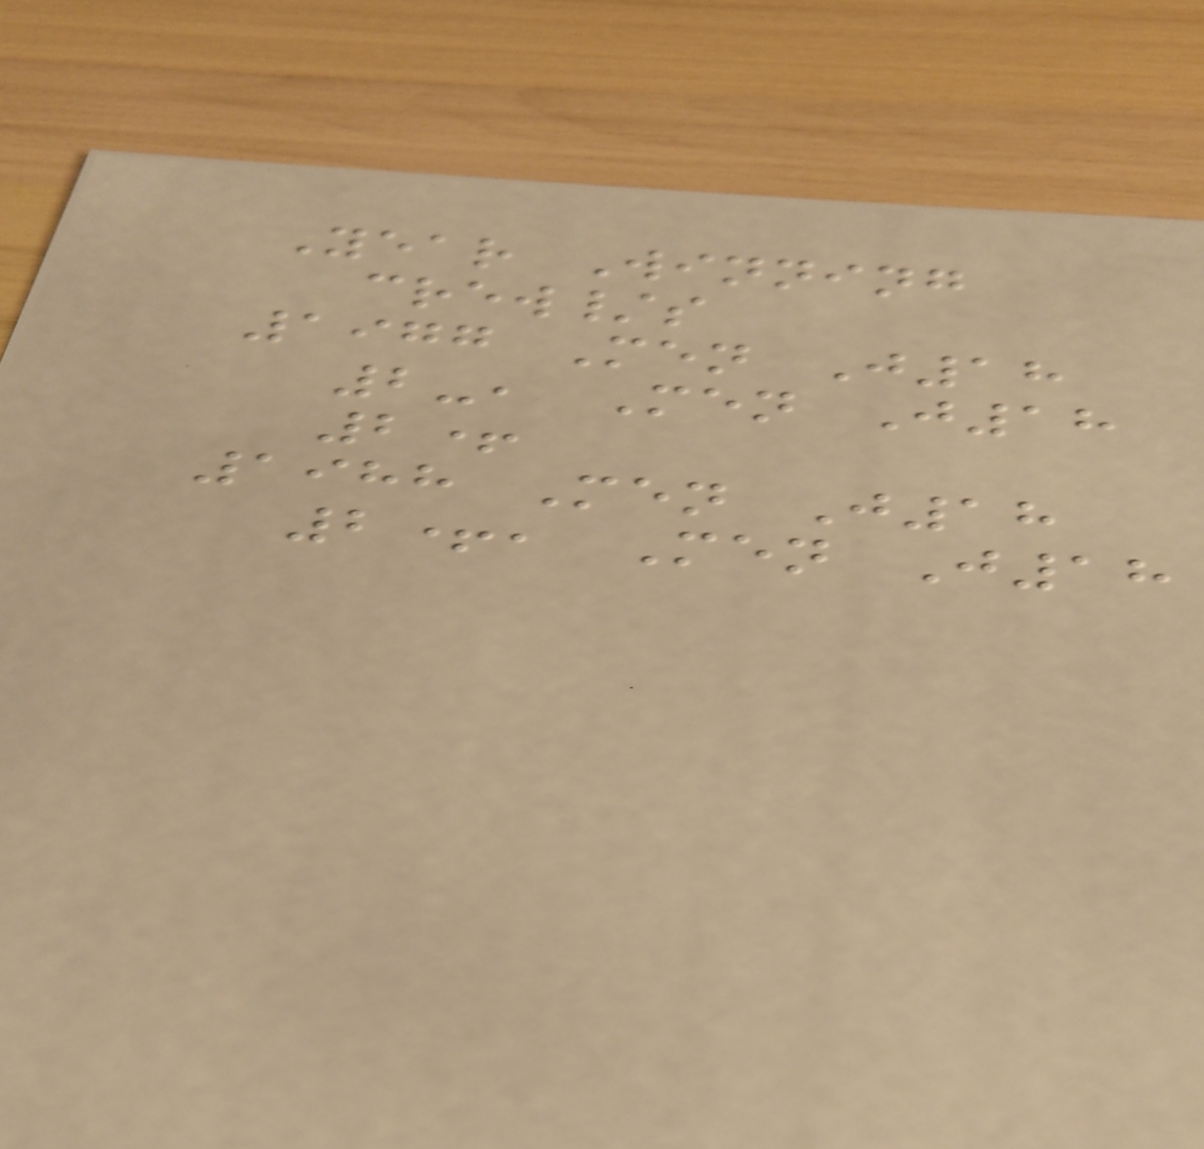Year Winning
crew/s
1977 Men J18
2-, Men J18
2+
1988 Men J18
2+, Men J18
